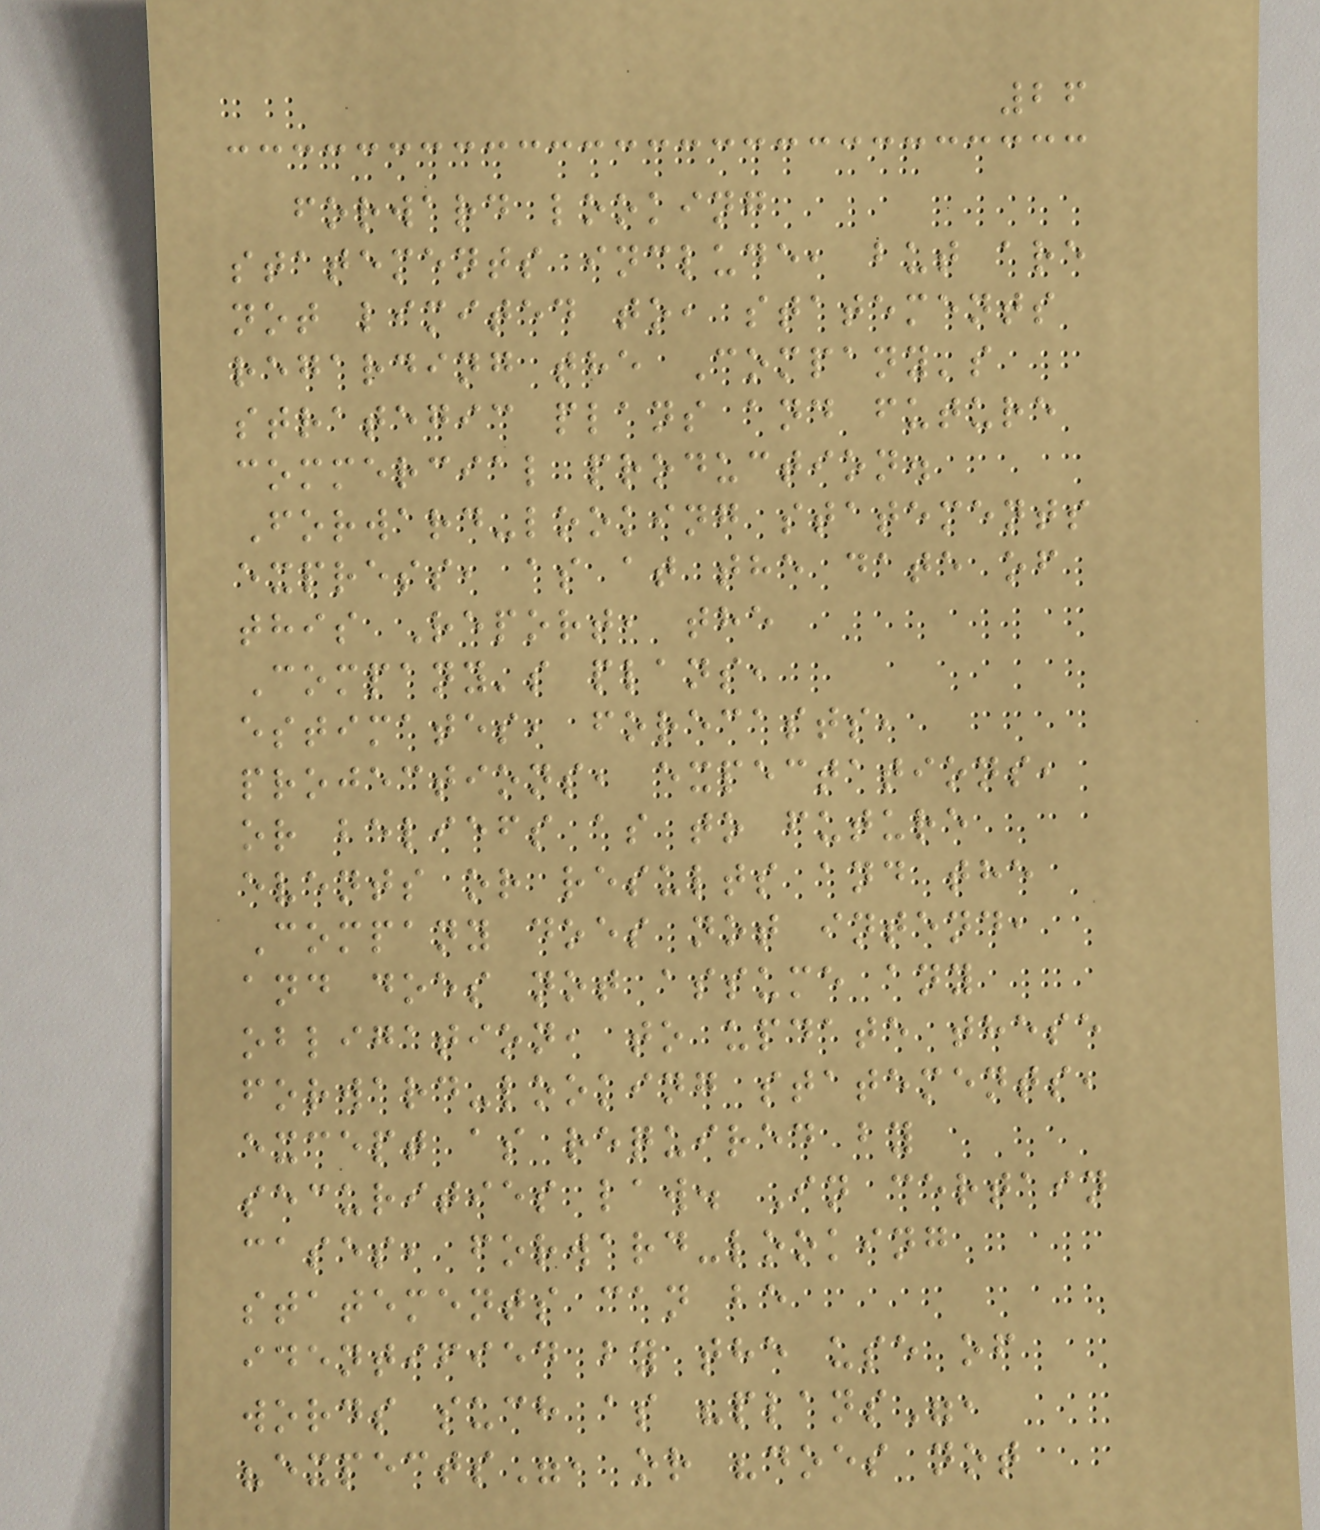26
forward looking
statements include, but are
not limited to, statements
regarding the Company's
strategic plans and future
commercial production.
Forward-looking statements
express, as at the date of
this Report, the
Company's plans,
estimates, forecasts,
projections, expectations,
or beliefs as to future
events or results and the
Company does not intend,
and does not assume any
obligation, to update these
forward-looking statements,
except as required by
securities law. In certain
cases, forward-looking
statements can be
identified by the use of
words such as "plans",
"expects", or "does not
